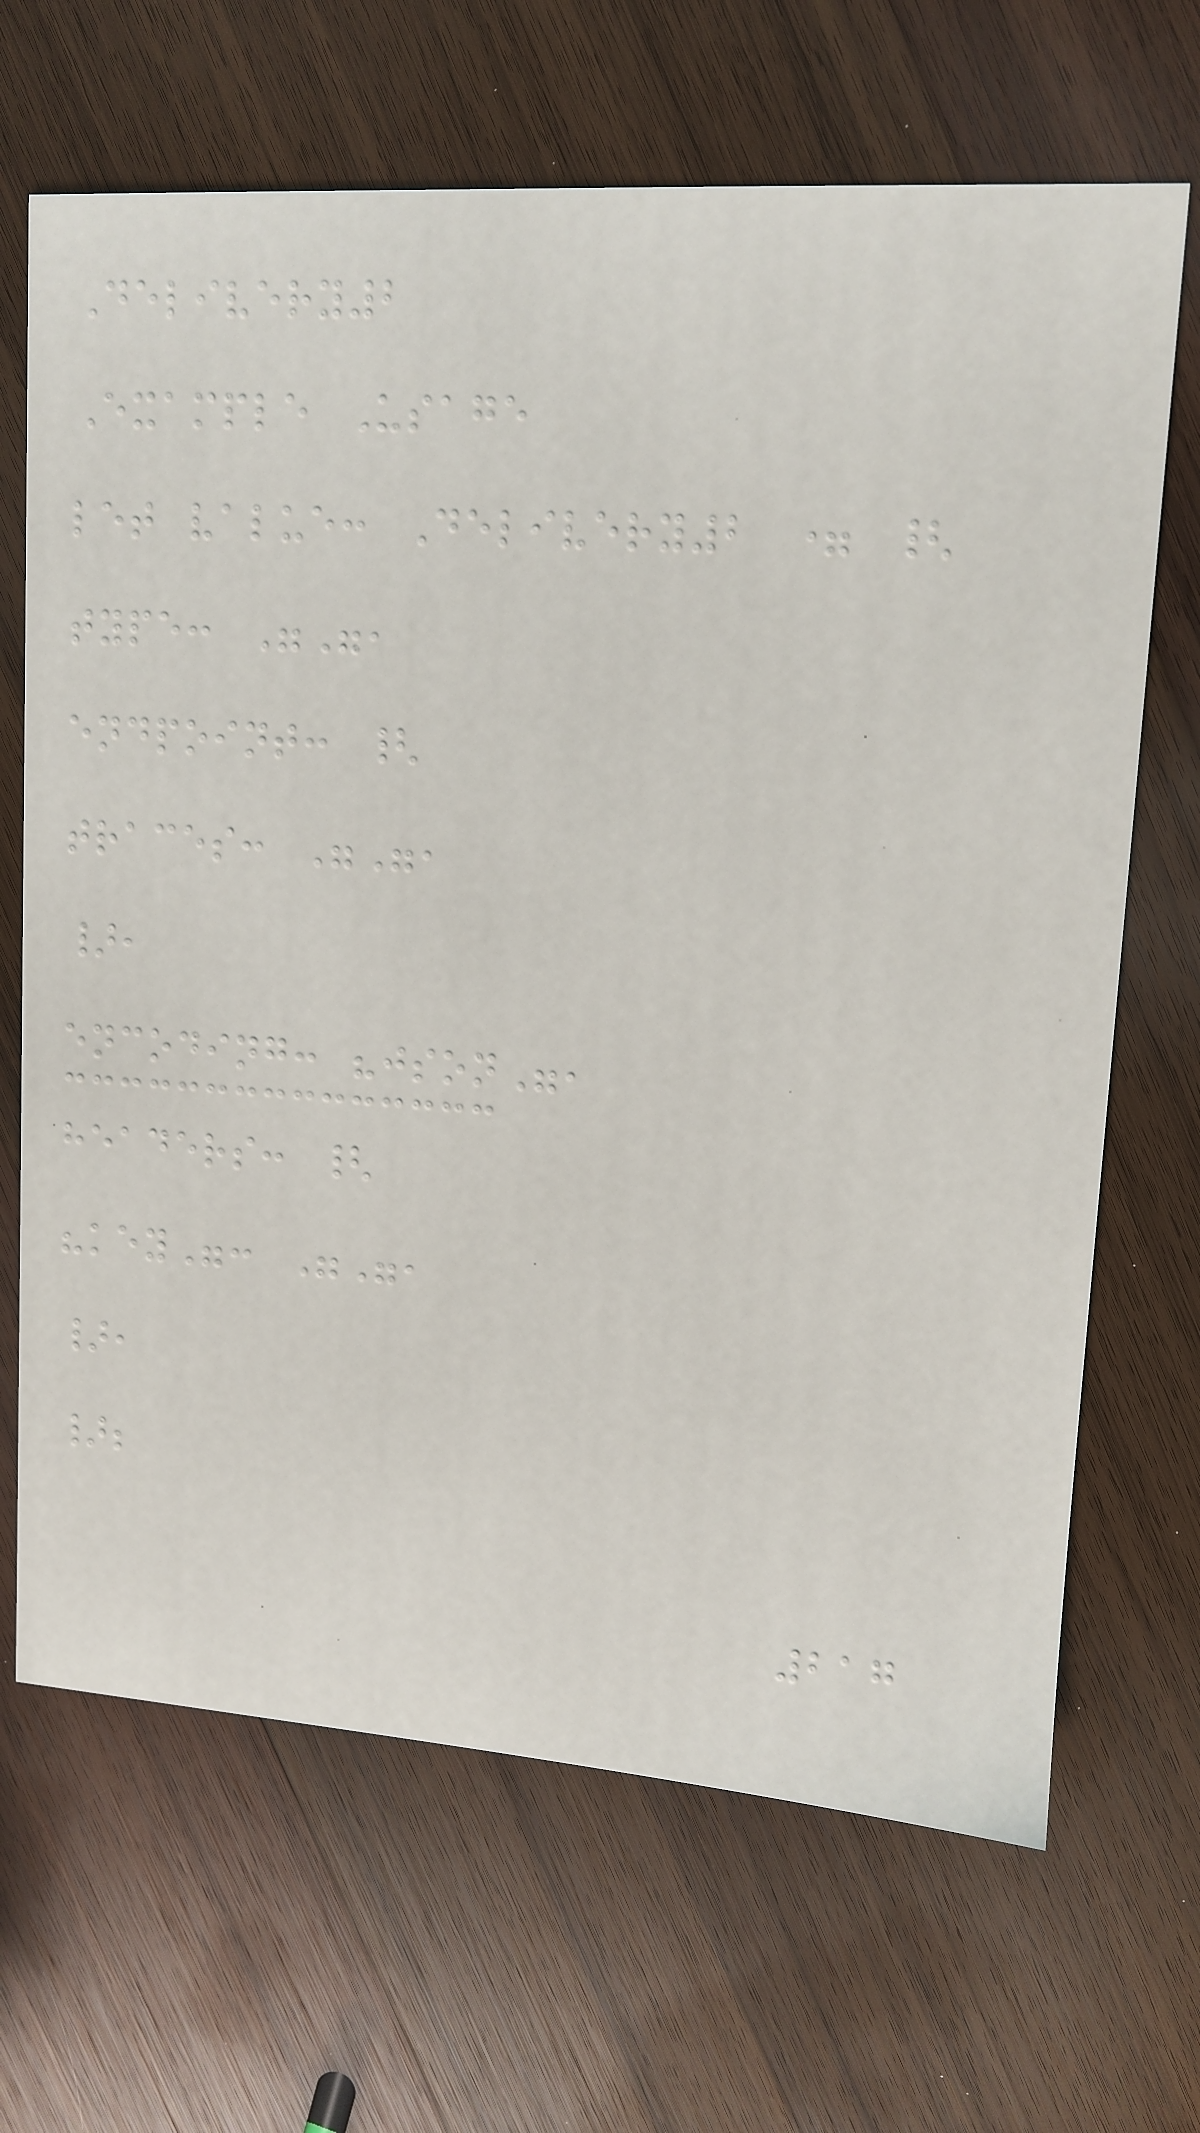Delivery2
Example Usage
let value: Delivery2 = {
type: "",
endpoint: {
traces: "",
},
encoding: "json",
headers: {
"key": "",
},
};
217
